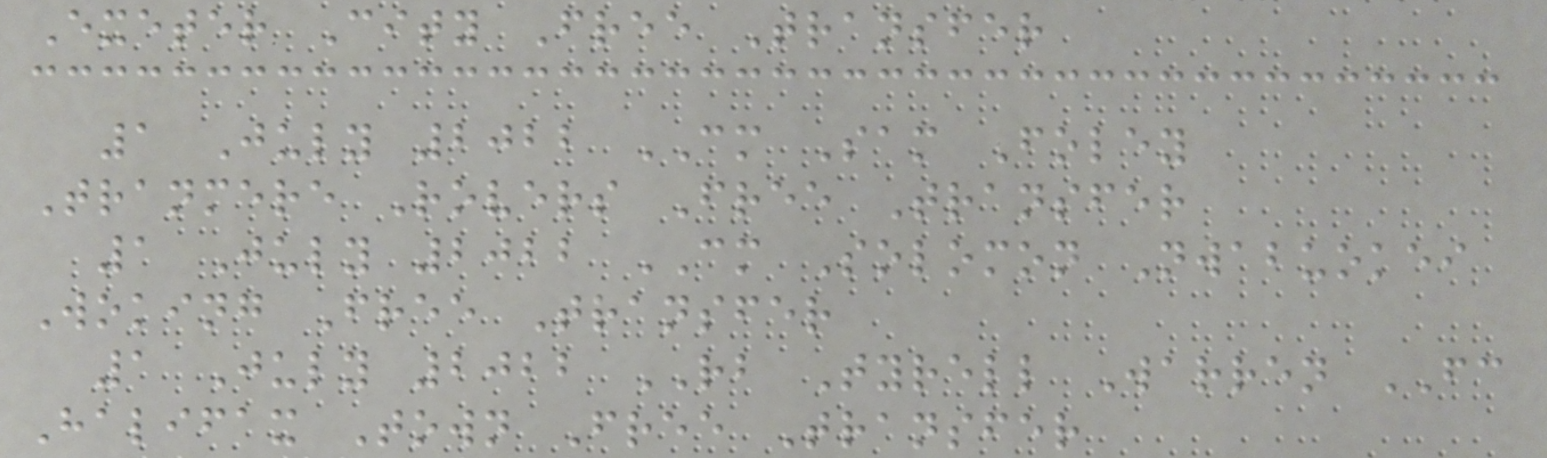Exeter City Free Transfer
1 July 2022 CM Sam Foley
Tranmere Rovers Free Transfer
1 July 2022 CM Solomon Nwabuokei
Woking Free Transfer
1 July 2022 RB Tyrell Warren FC
Halifax Town Free Transfer
